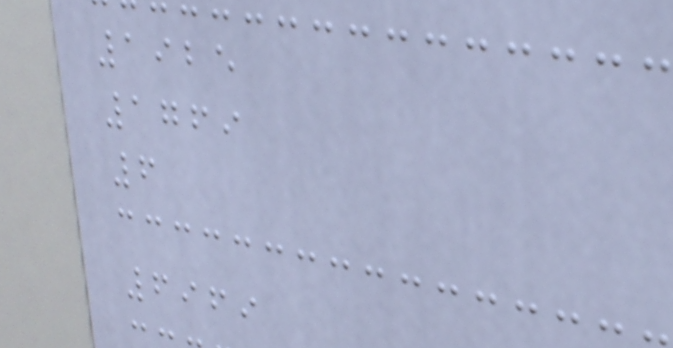1925
1769
6
6969
